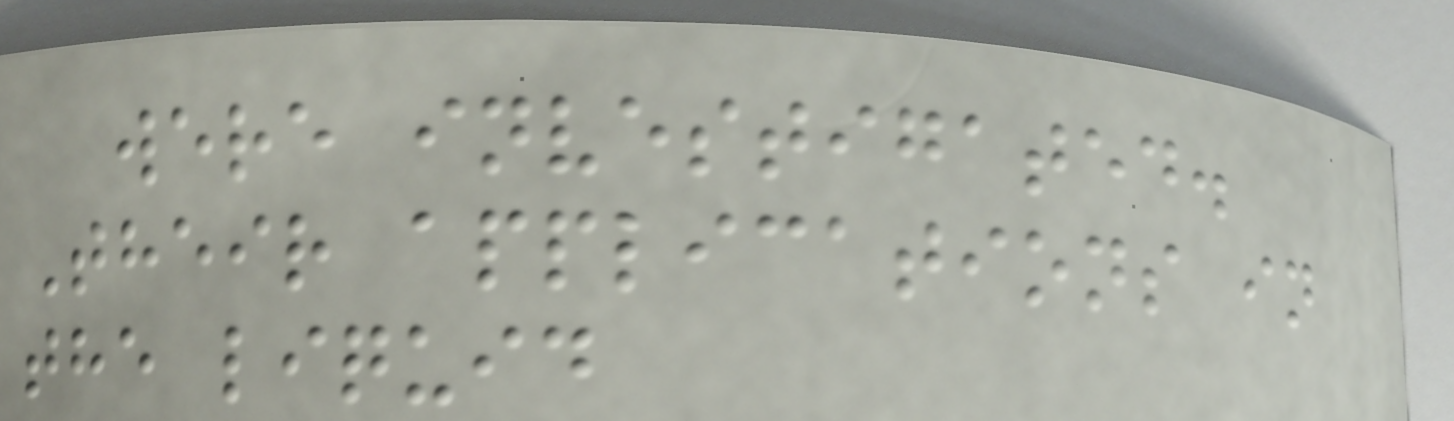were investigated.
Their applications in
the liquid
